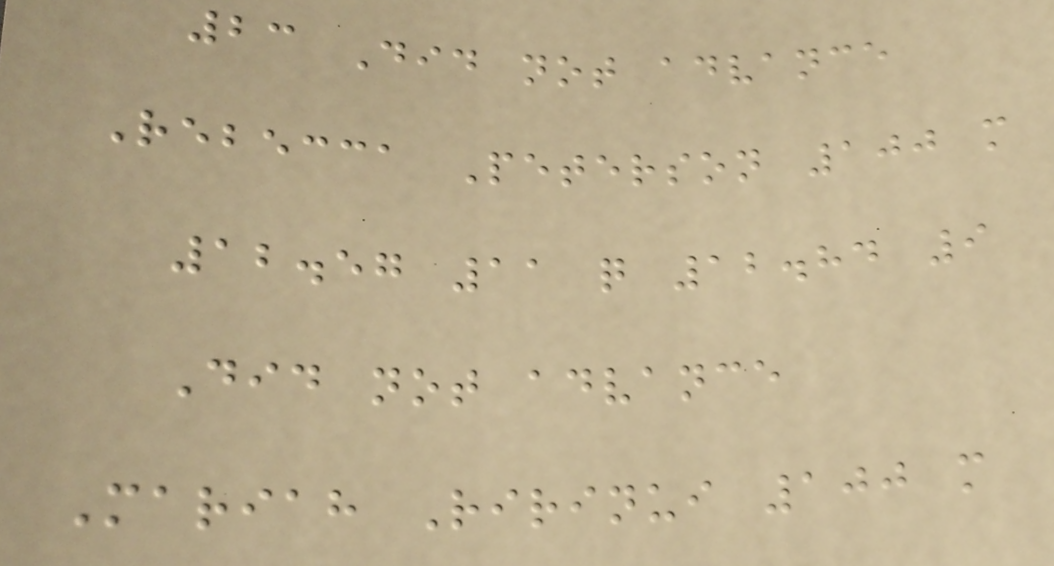23 Did not advance
Rebecca Peterson 100 m
12.57 11 q 12.84 9
Did not advance
Mariah Ririnui 100 m
